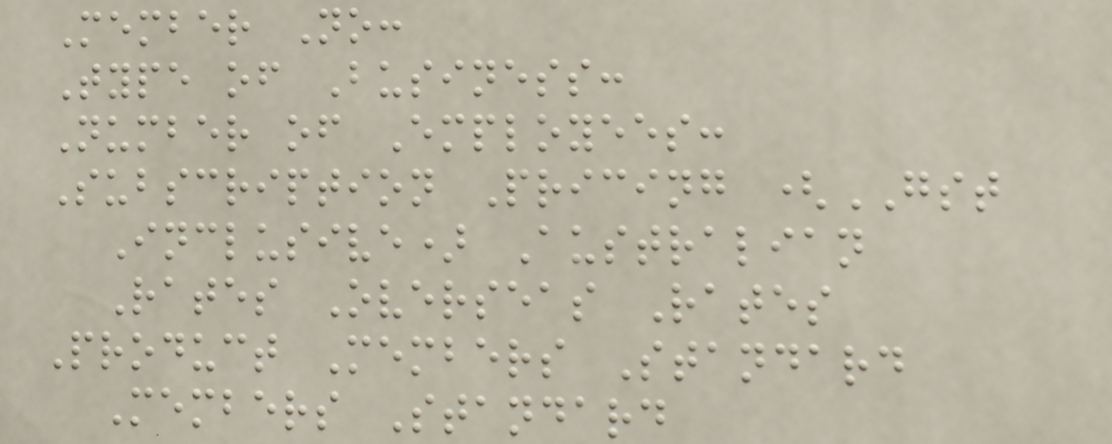Member No:
Type of Business:
Number of Employees:
Subscription Pricing (GST
Inclusive) Australian
Rates Overseas Rates
Product Members Standard
Members Standard
